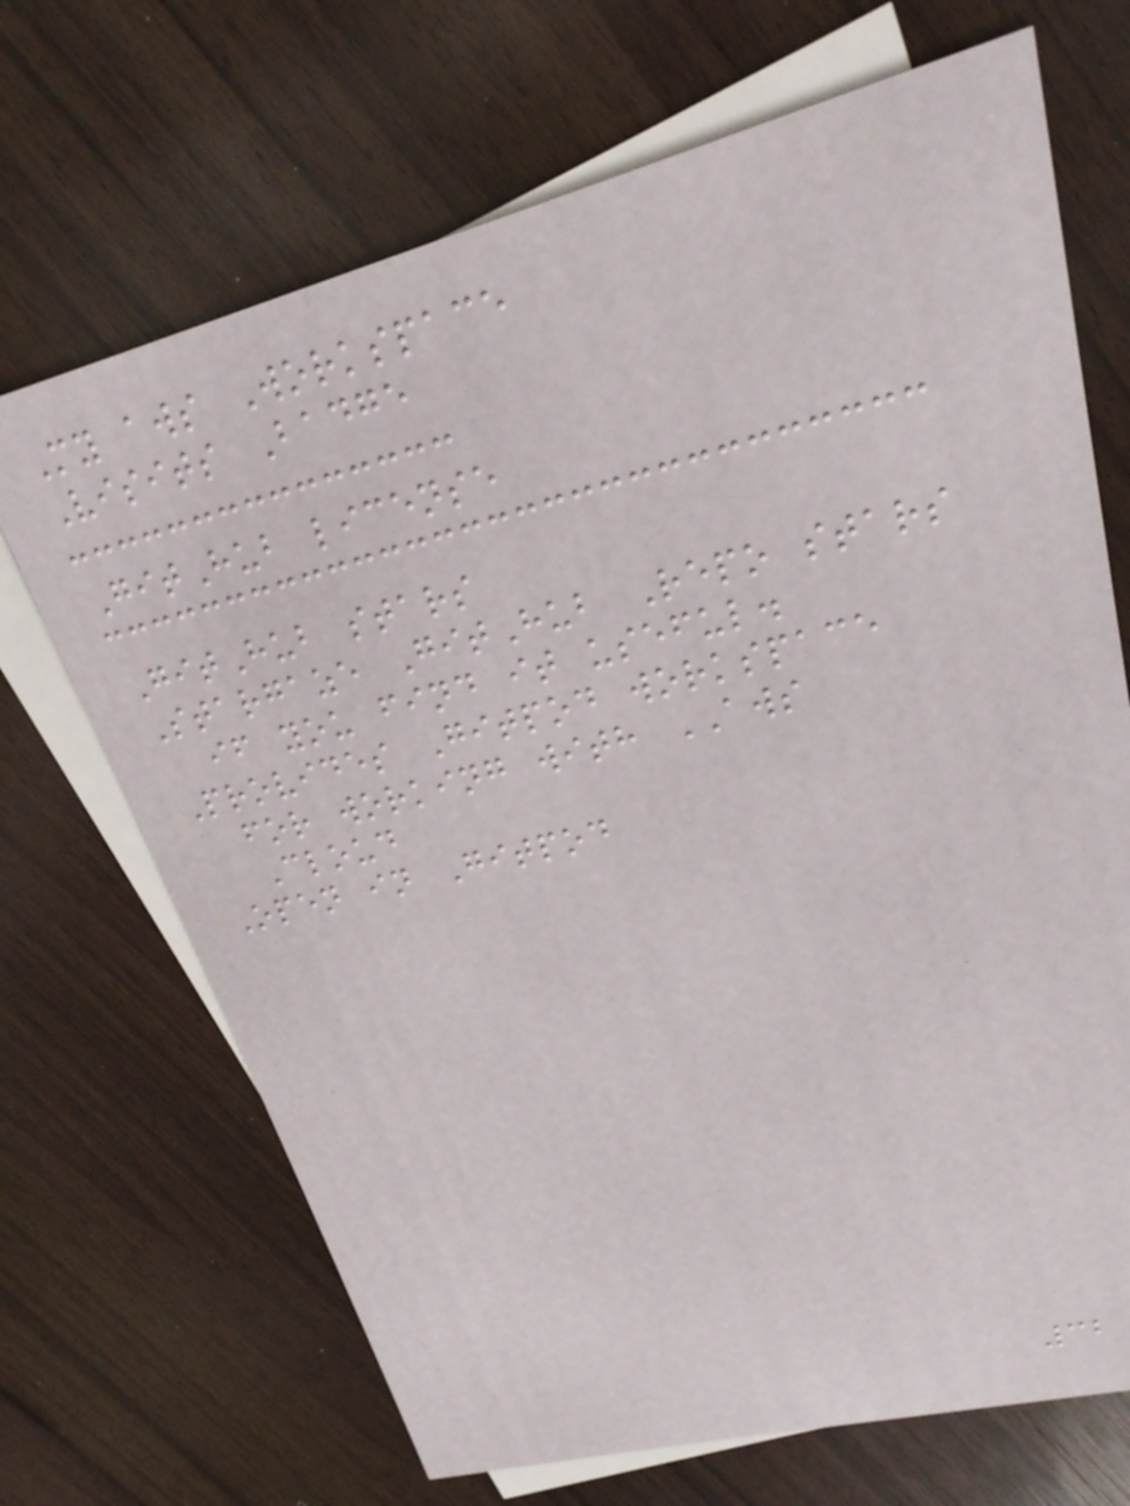My aws Workspace
Visits Badge
GitHub license
GitHub stars
Stargaze GitHub Repo stars
if you find it useful.
Provides Gitpod workspace
for working with AWS
Cloud
Open in Gitpod
32
